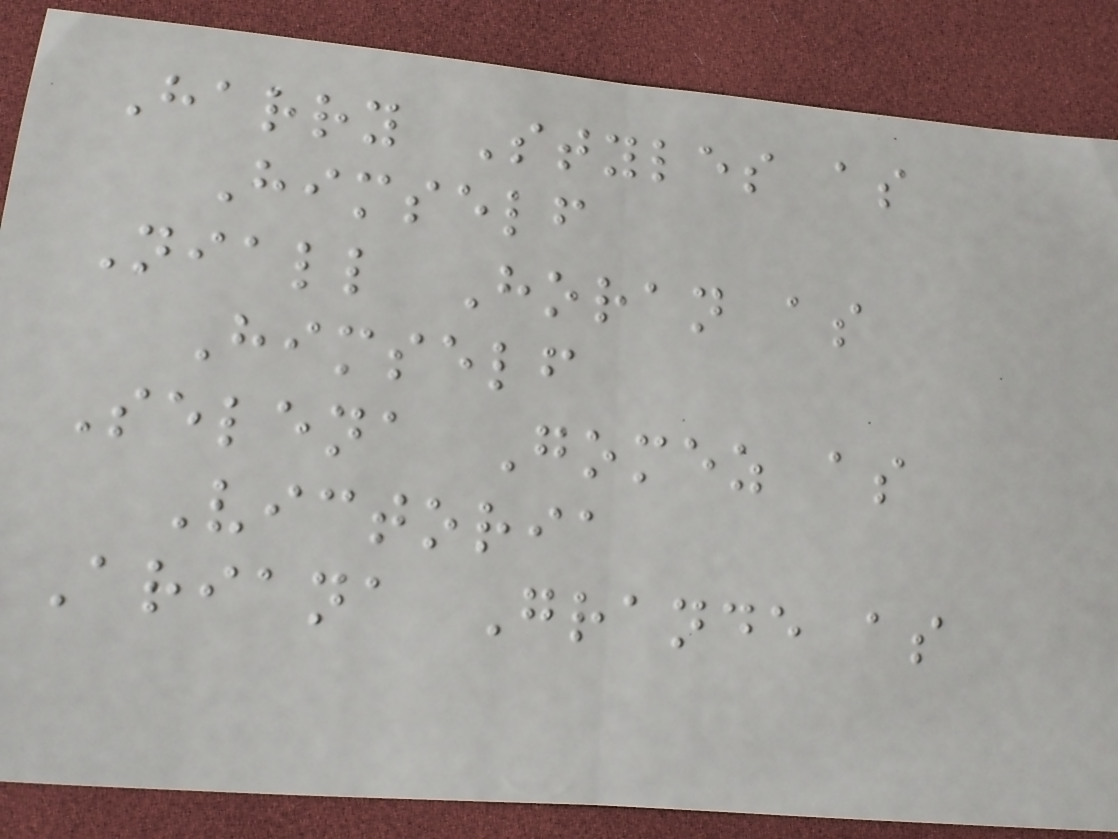Harry Styles as
Himself
Niall Horan as
Himself
Selena Gomez as
Victoria
Ariana Grande as
